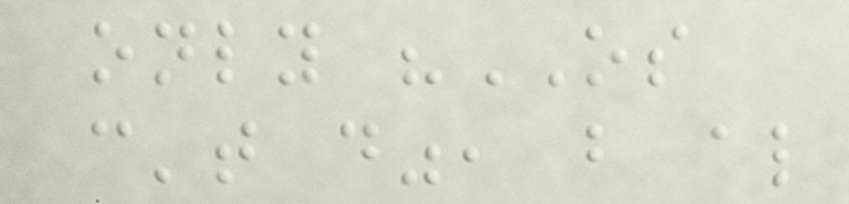only "OS
can't do", but also
